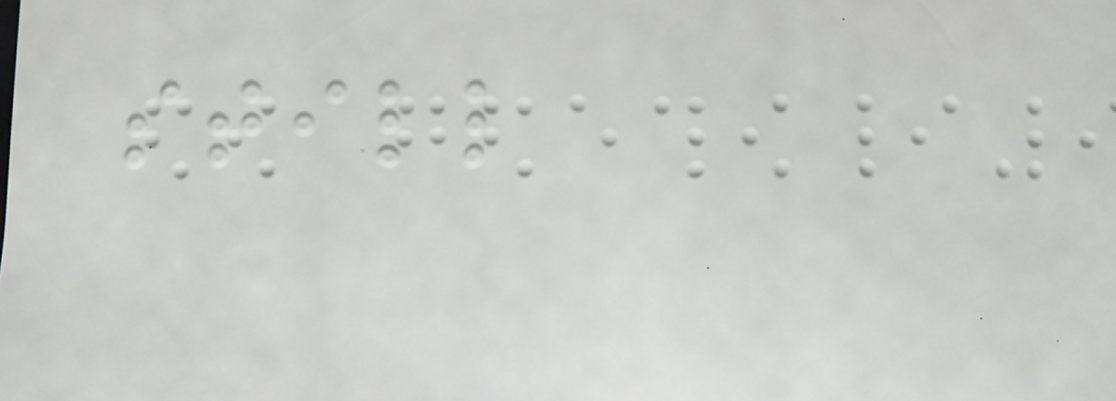still
